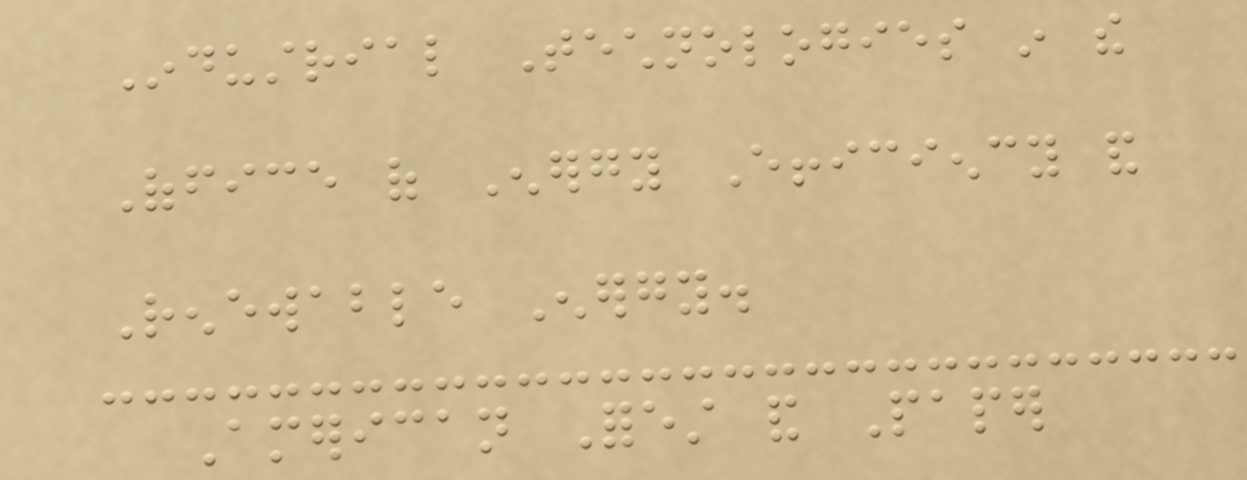Industrial Technologies in the
Office of Energy Efficiency and
Renewable Energy.
American Forest and Paper
